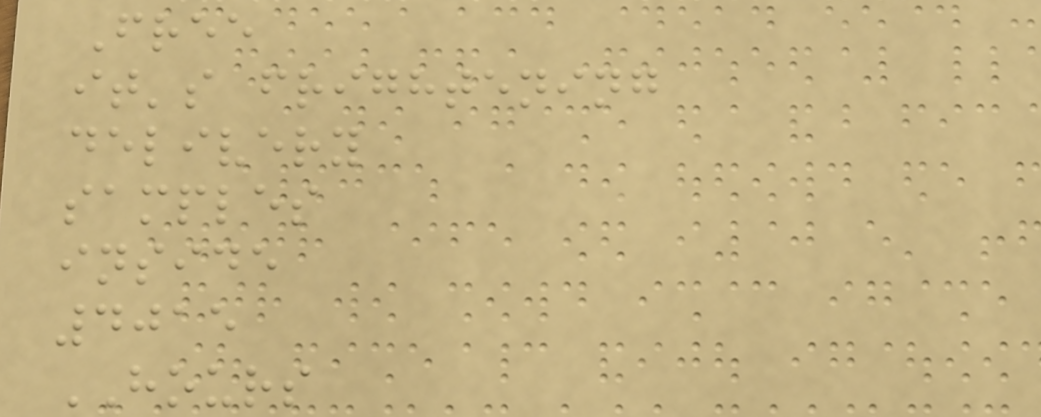Free
it's frightening
delivery
samples
inside
4015
HOURS
